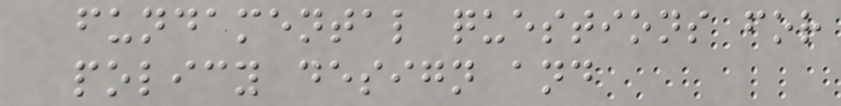fundamental questions for
policy design and
